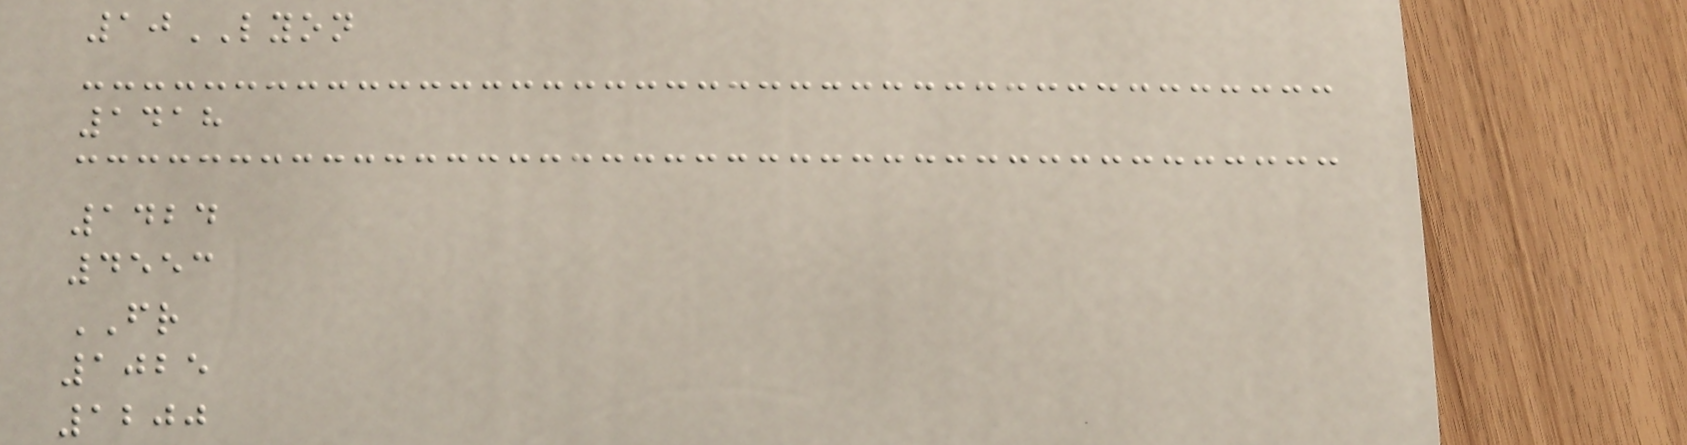10LYON
1418
1424
4553
FR
1025
1200
